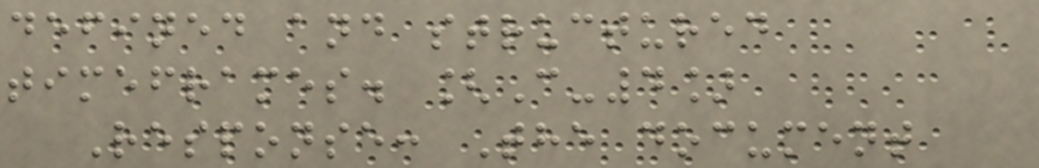defined and structured
timeframes. [C-4]
Response: The document
